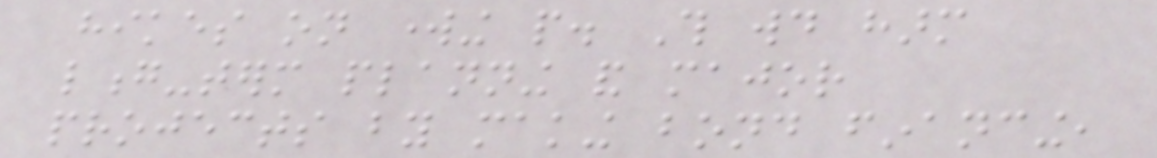hikes on working people. This would harm
long-term planning and major
projects by making bond financing,
